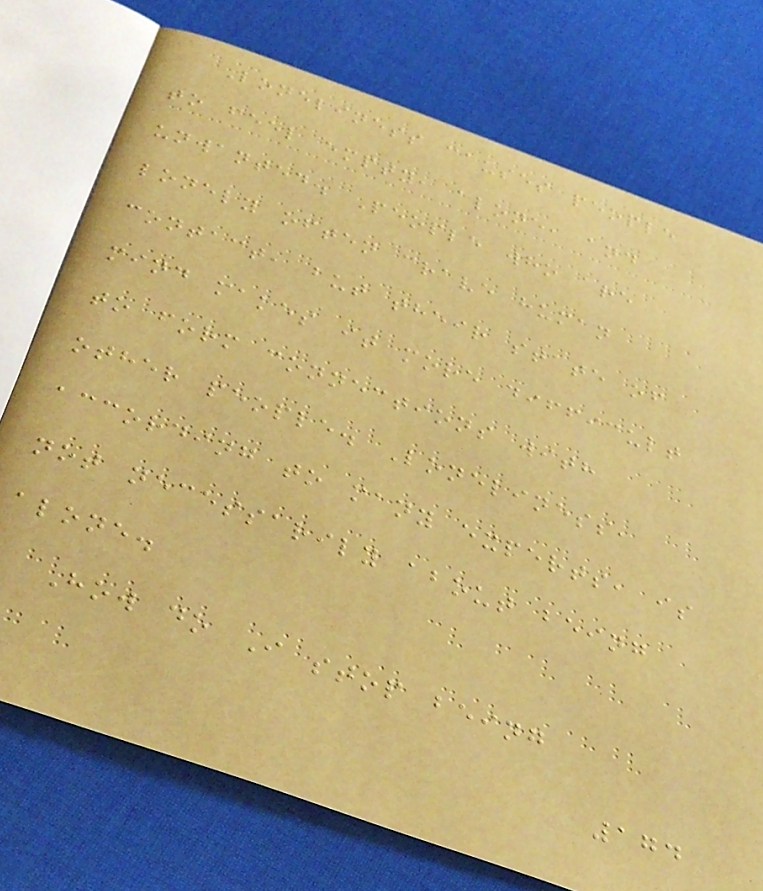Loneliness causes people
to feel empty, alone, and
unwanted. People who are
lonely often crave human
contact, but their state of
mind makes it more difficult
to form connections with
other people. Loneliness,
according to many experts, is
not necessarily about being
alone.
How do I stop being
174
